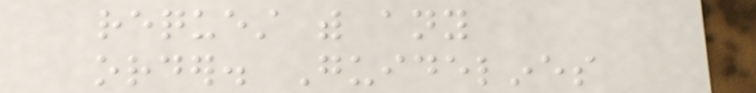request with any
order. Guidelines
